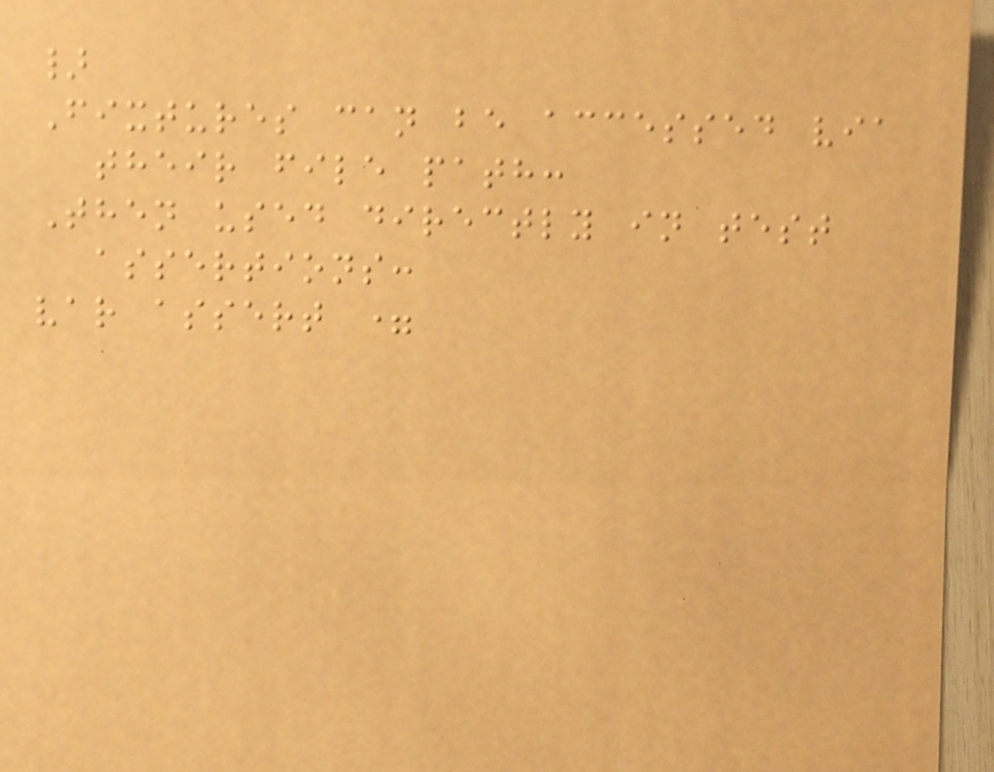}
Fixtures can be accessed via
their file path:
Then used directly in test
assertions:
var assert =
